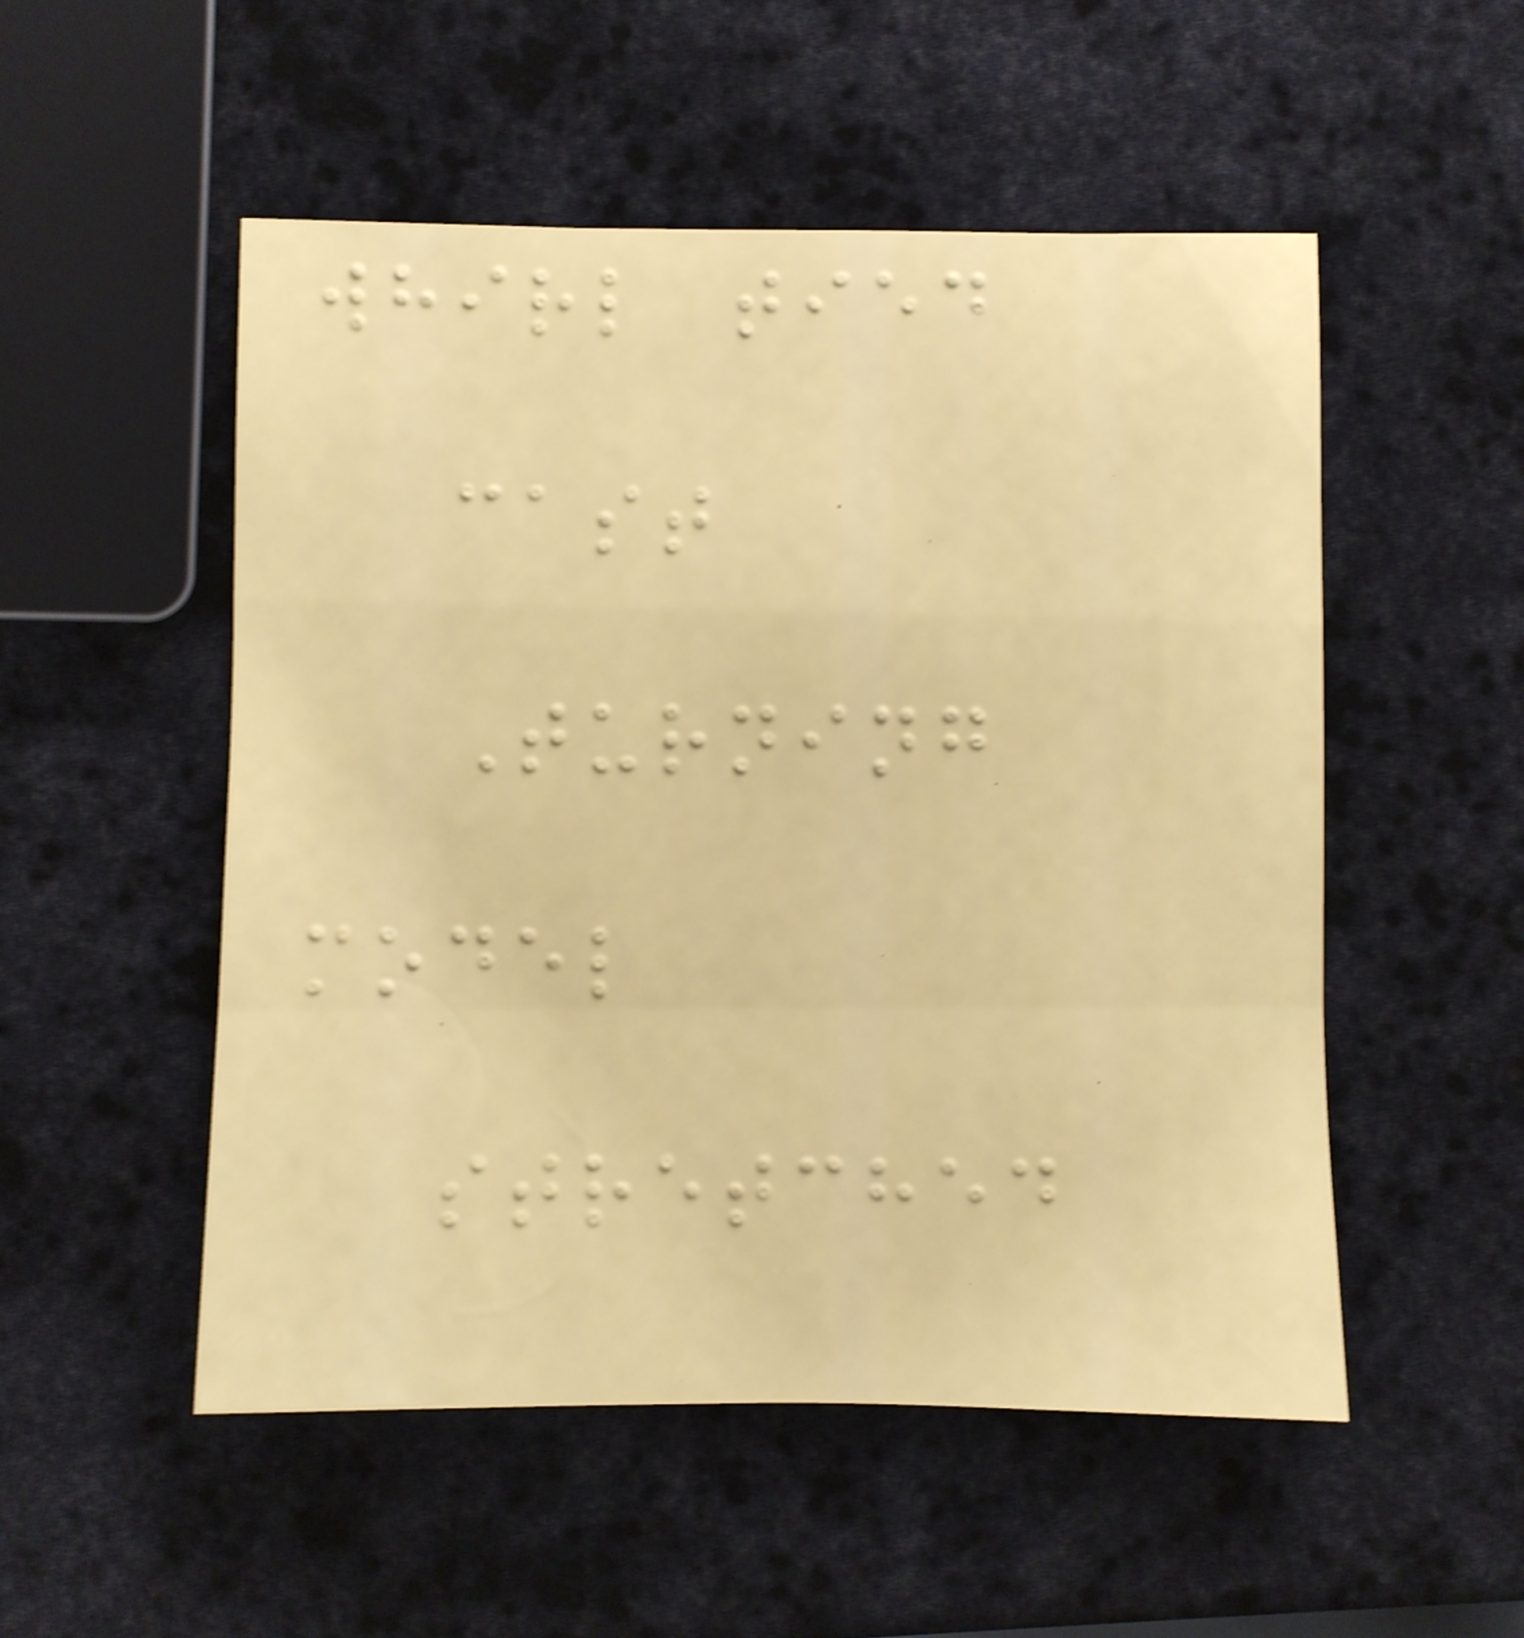whirl tied
cast
Turning
model
stretched
